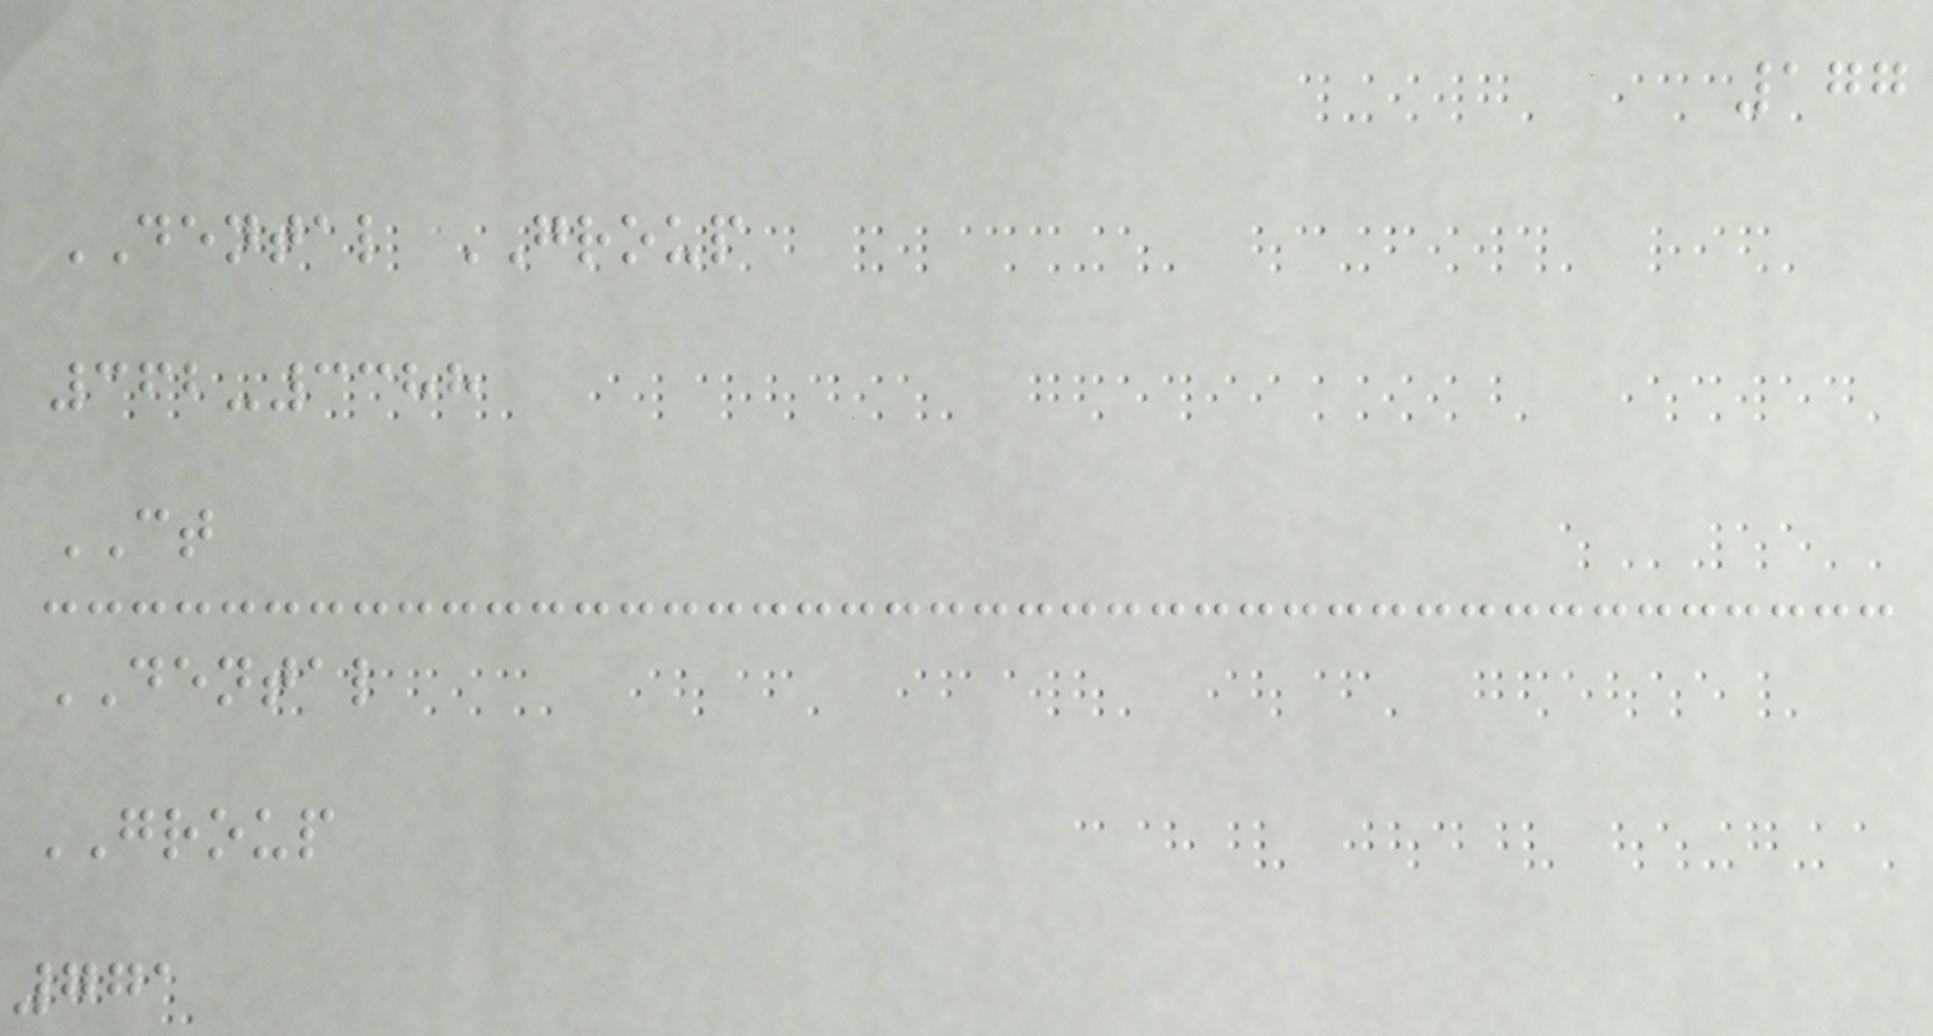177
DENTAL GROUP
362-3388
CT
DENTAL
GROUP
771
